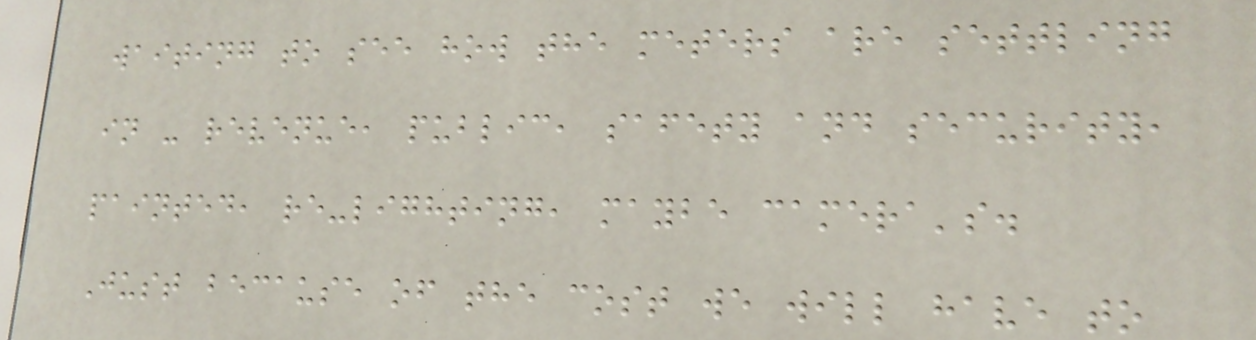waiting to see how the meters are settling
in - revenue, public, safety and security,
painted, re-lighting, maybe camera's.
Just because of the cost we will have to
